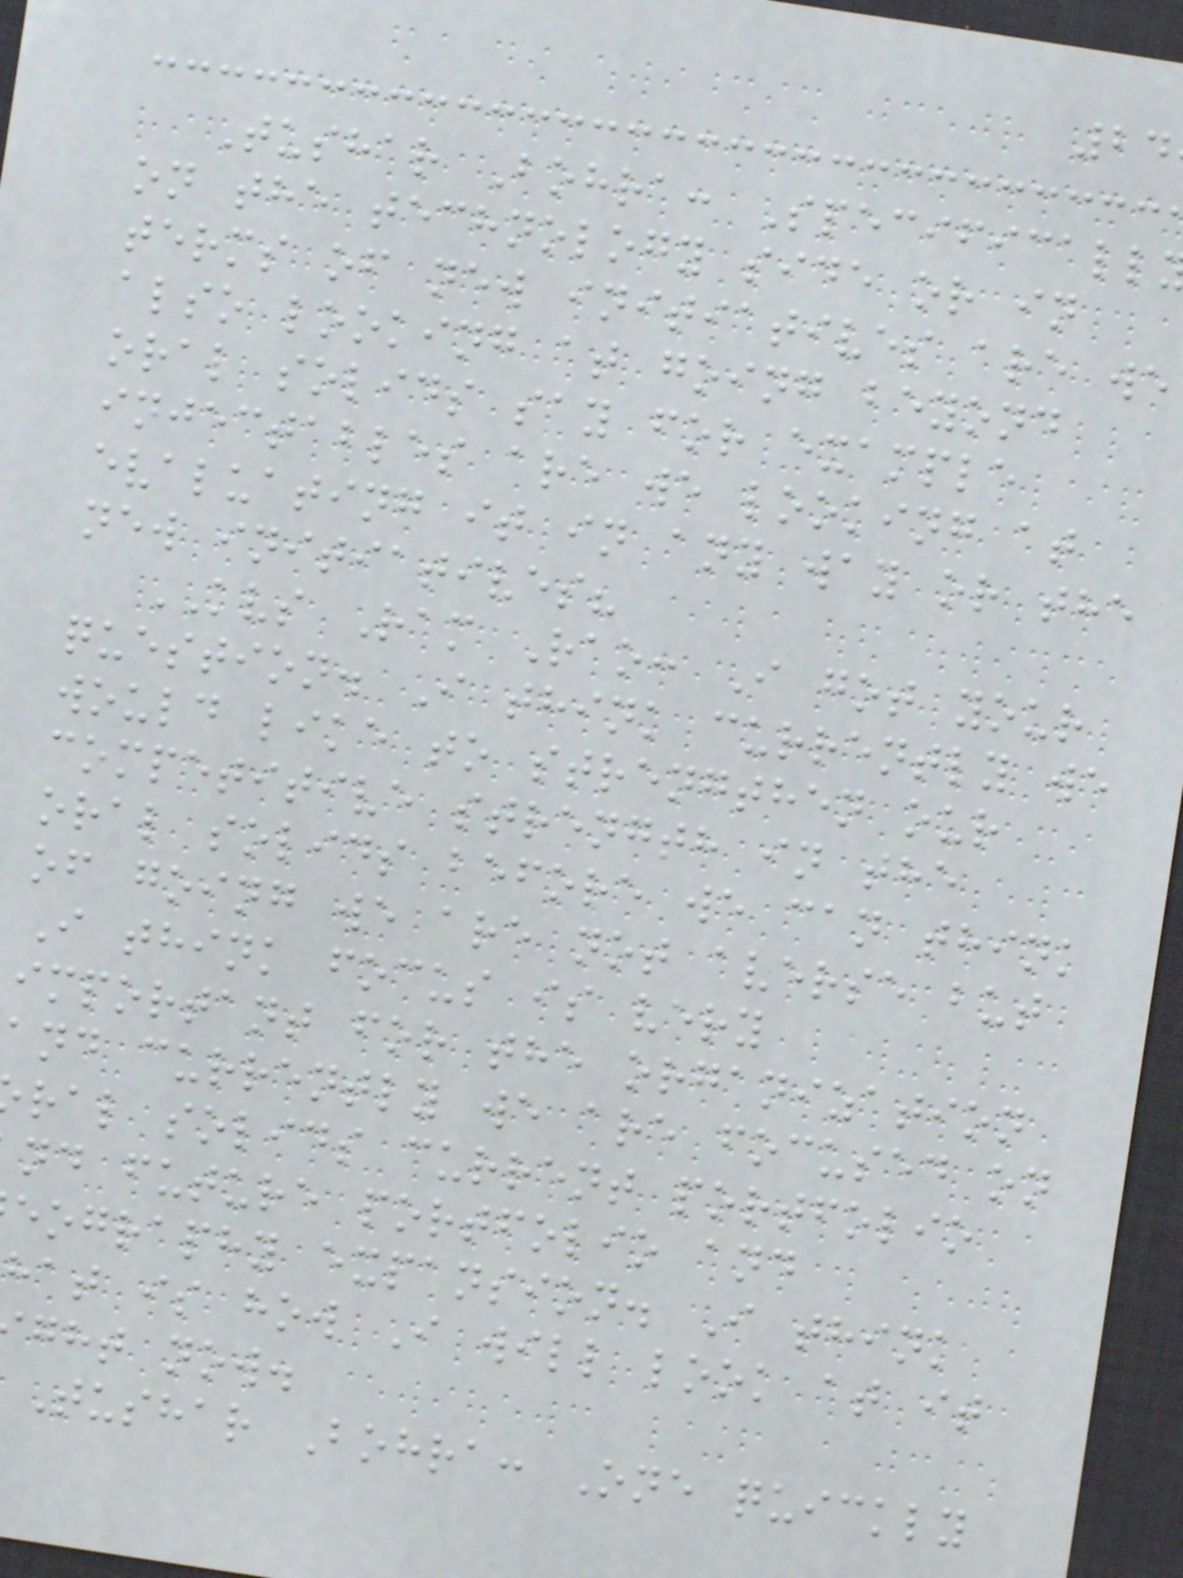Tushar Bohra: Specificall
on the technology side or in
terms of new initiatives are we
also looking at going beyond
oral solids say for example
injectables are we looking at
evaluating it in any way or the
new initiatives?
KVS Ram Rao: I got your
question. I think currently we
would like to strengthen our
competitive strength in the
oral solids before we can think
of going we are not averse but
I think focus is very
important for the organization
and currently we are focused on
ral solids current portfolio
nd future portfolio and
eography expansion. I think
hat is how I will look at it
ght now.
Tushar Bohra: One quickly
